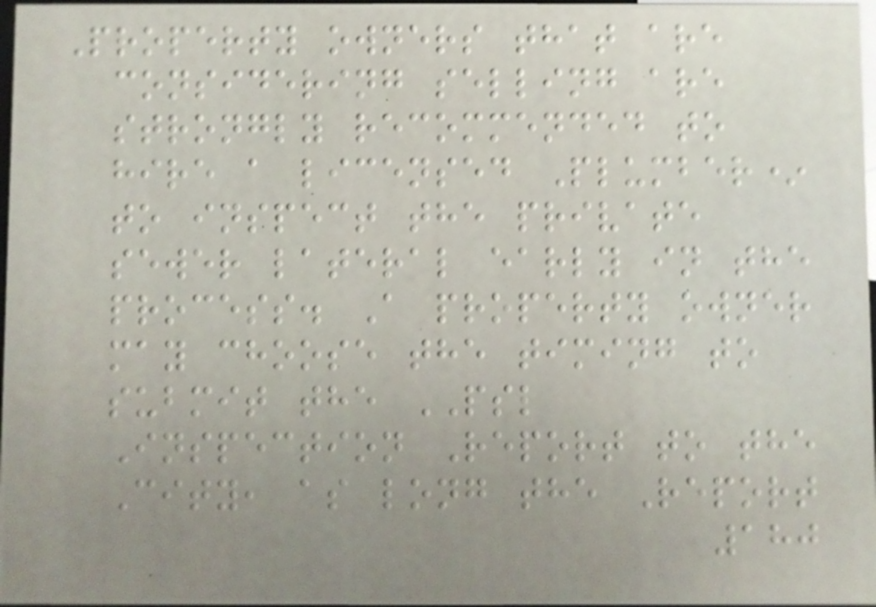Property owners that are
considering selling are
strongly recommended to
hire a licensed Plumber*
to inspect the private
sewer lateral early in the
process. A property owner
may choose the timing to
submit the PSL
Inspection Report to the
City, as long the Report
180
